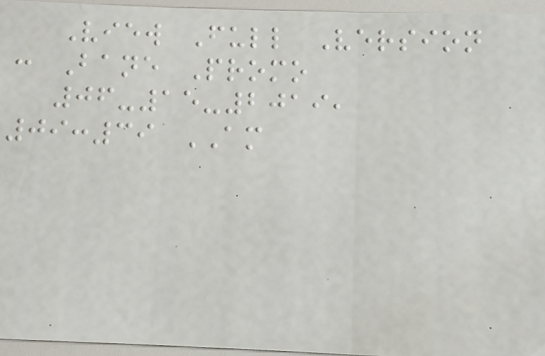View Full Version
: Bane Promo
06-15-2019,
09:39 AM
